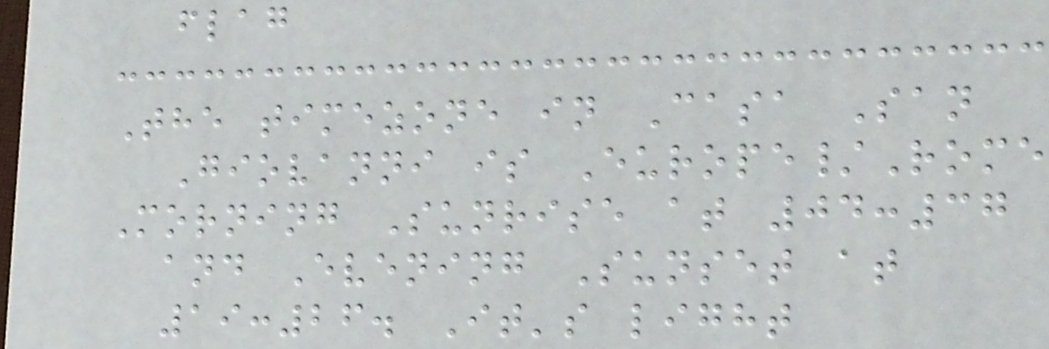flag
The timezone in Casa San
Giovanni is Europe/Rome
Morning Sunrise at 04:37
and Evening Sunset at
19:26. It's light
